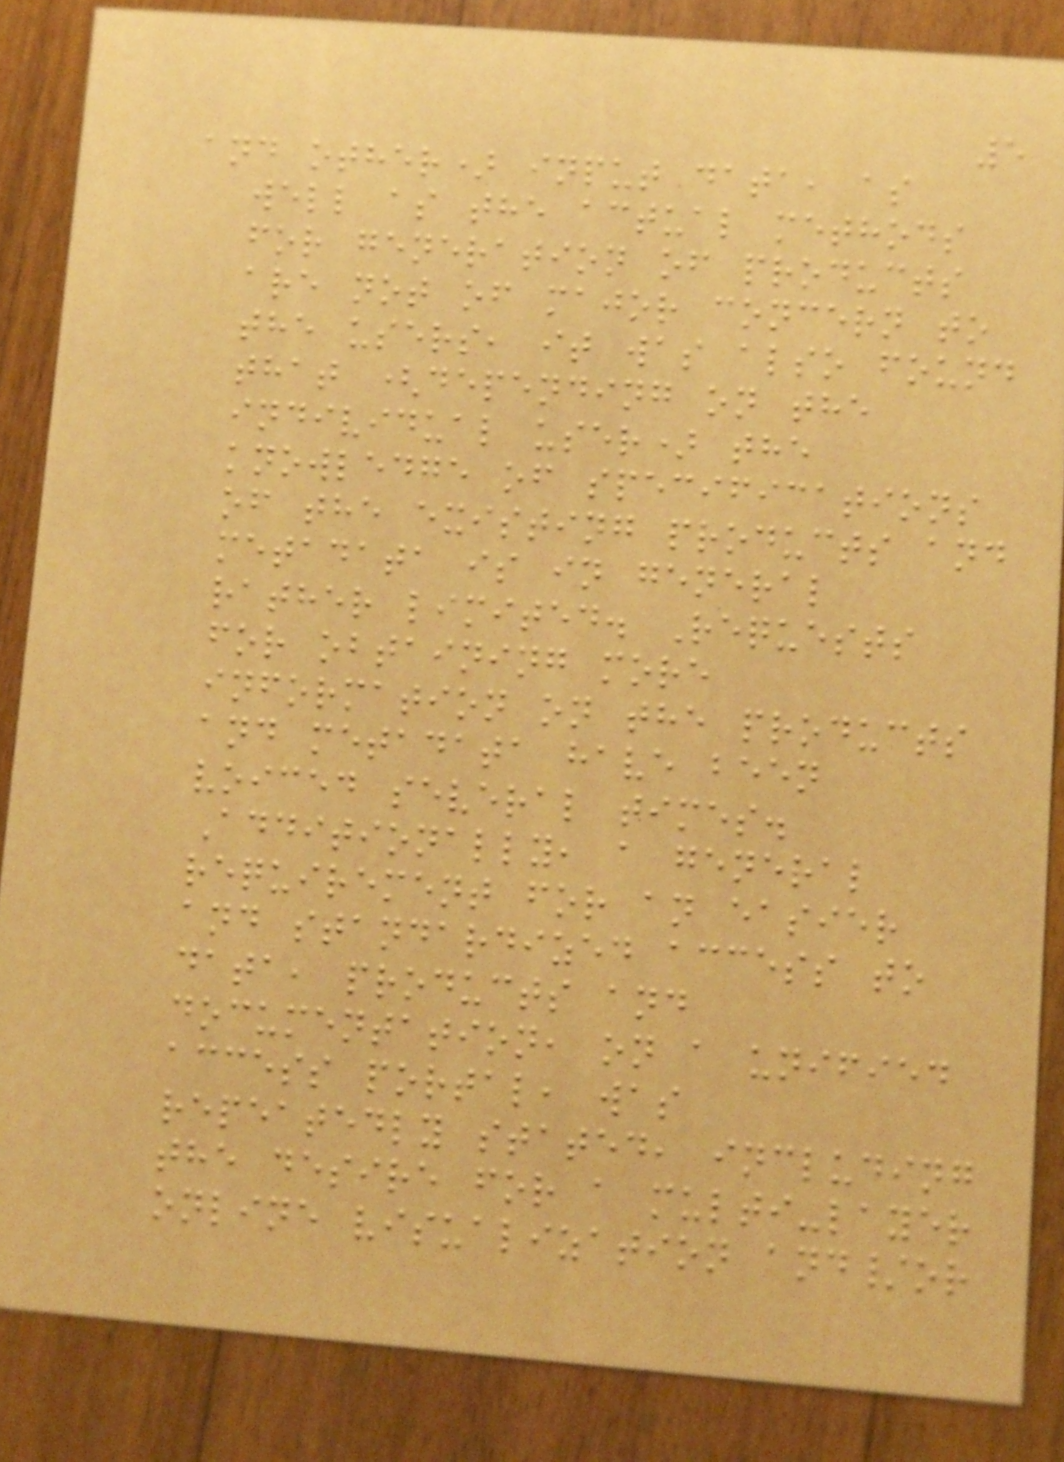5
and other) input data, as
well as the actual methods
for generation of products
are not of major concern to
the users, it was also found
that (depending on the
individual user) the
knowledge of specifications
of the existing products and
metadata is in general
rather limited. Requests
for obtaining more
information on the products
and metadata have been
voiced several times.
Additionally, a general
requirement for an easier
and standardized access to
data, products and
documentation, on a unified
access portal, was
repeatedly stated, including
the desire for a multi-layer
online visualization and/or
